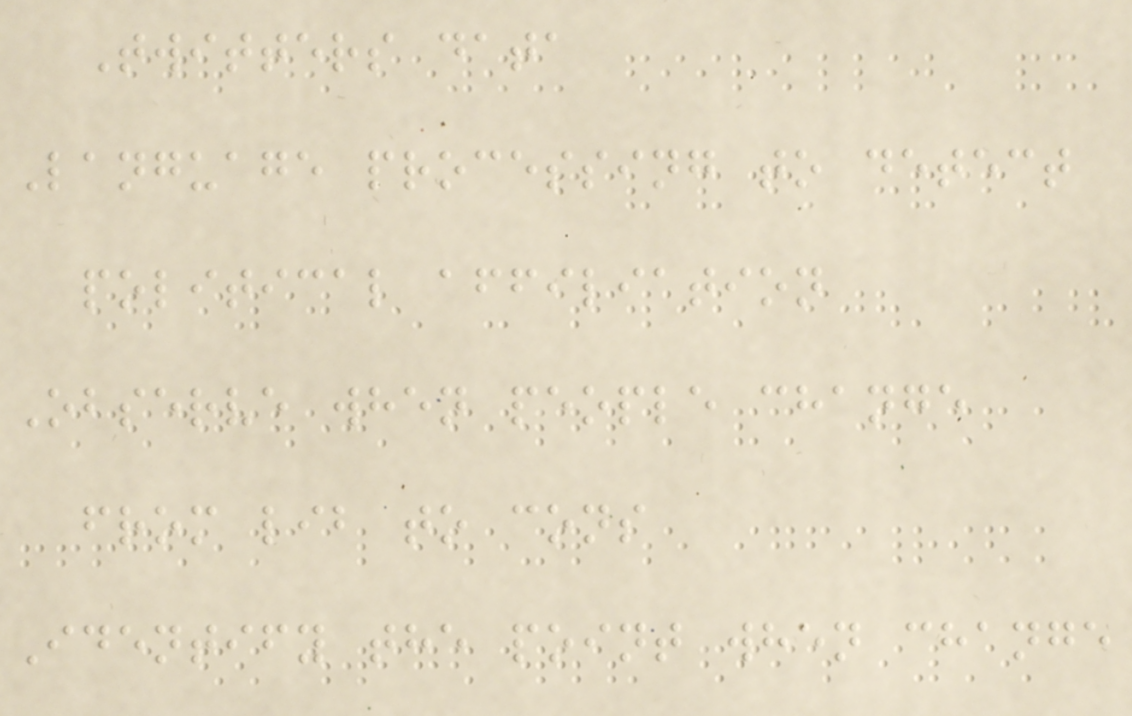Twitters data
Language processing to detect
political affiliation
Observe when people change
from lib to cons
Identify the point when change
